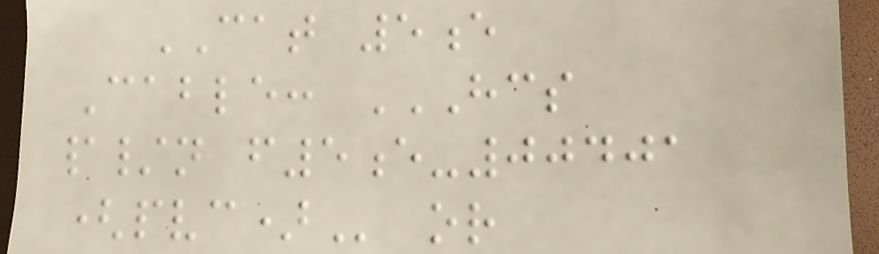CAT 5e
Cable: HCS
P/N F5E-00401
(PVC) or
